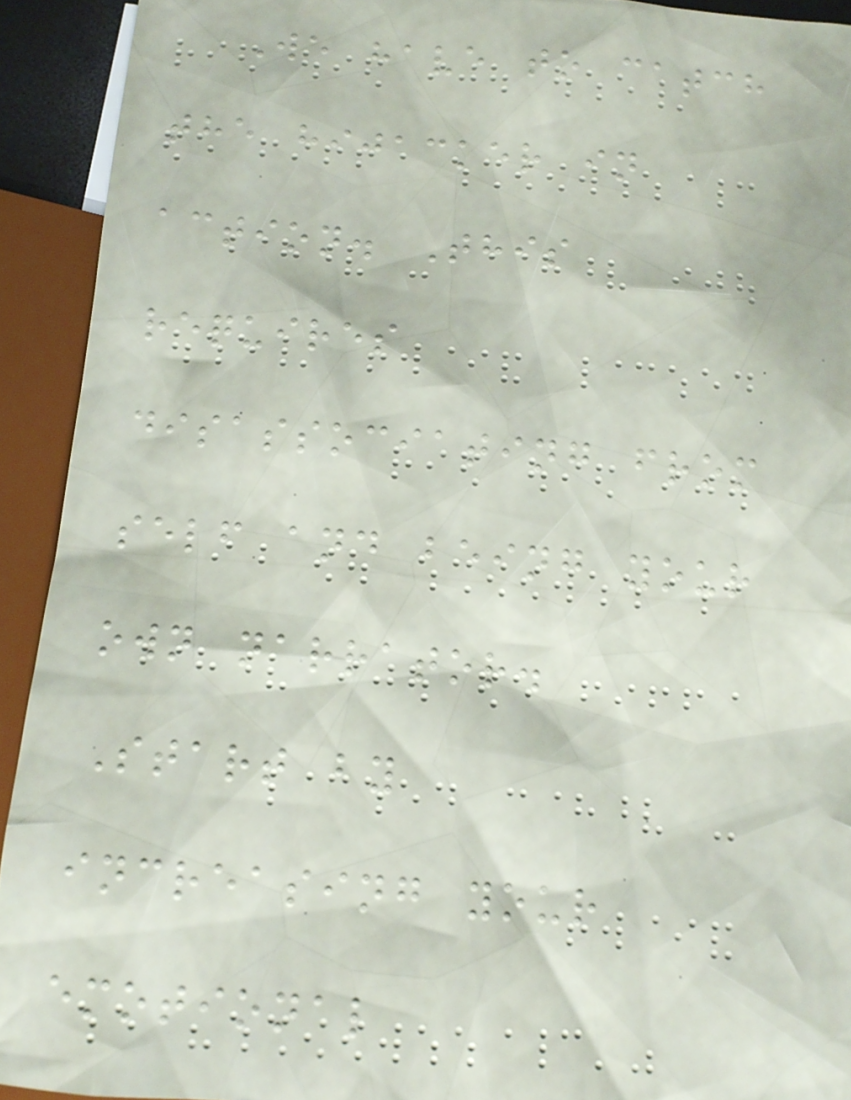We have to catch
the hijacker in
action. This
requires
disassociating from
self and being your
own narrator.
Start by
increasing your
emotional
